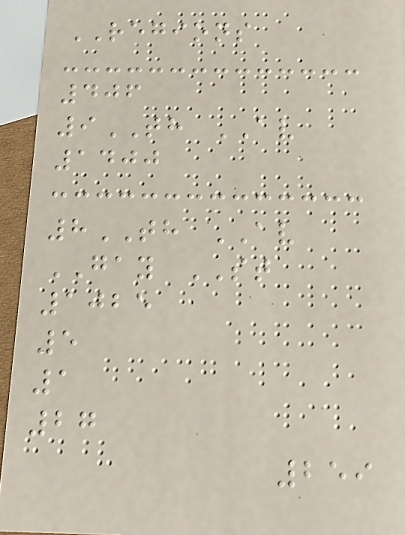REGIONS
406
9TH AV
1400
8TH AV
GAY ST
1025
5
1
27
259
